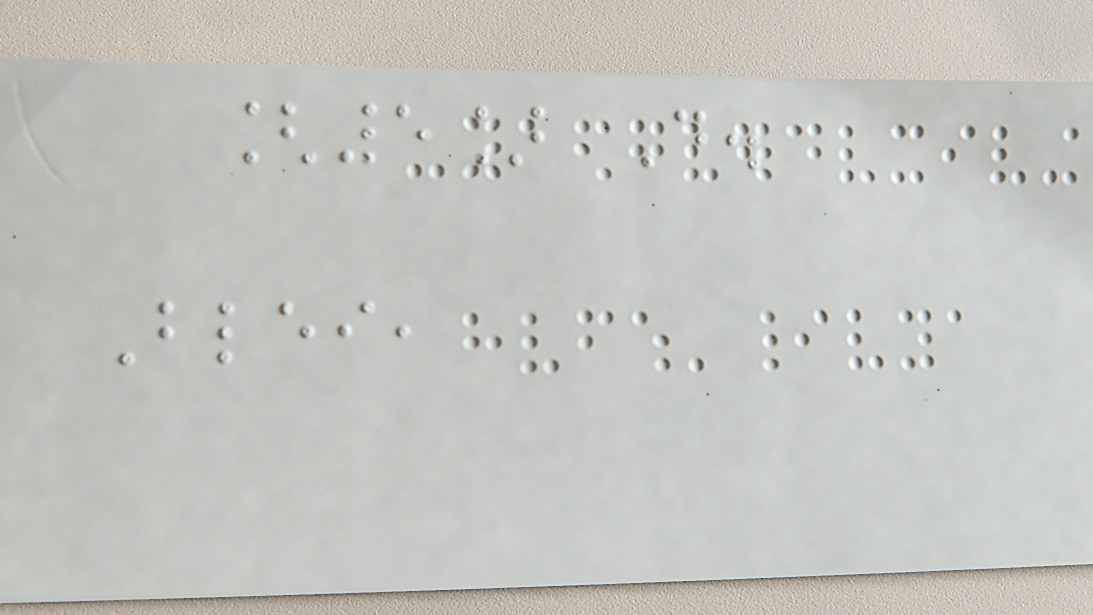[5] D.
Blei,
